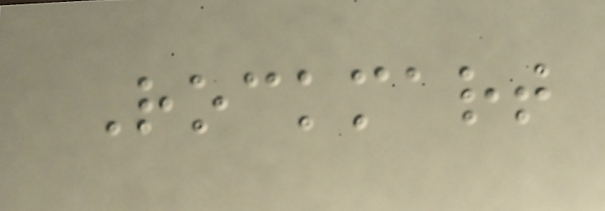Rockmart
